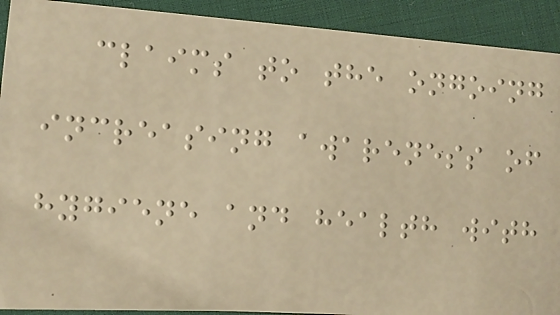claims to the ongoing
increasing awareness of
hygiene and health with
